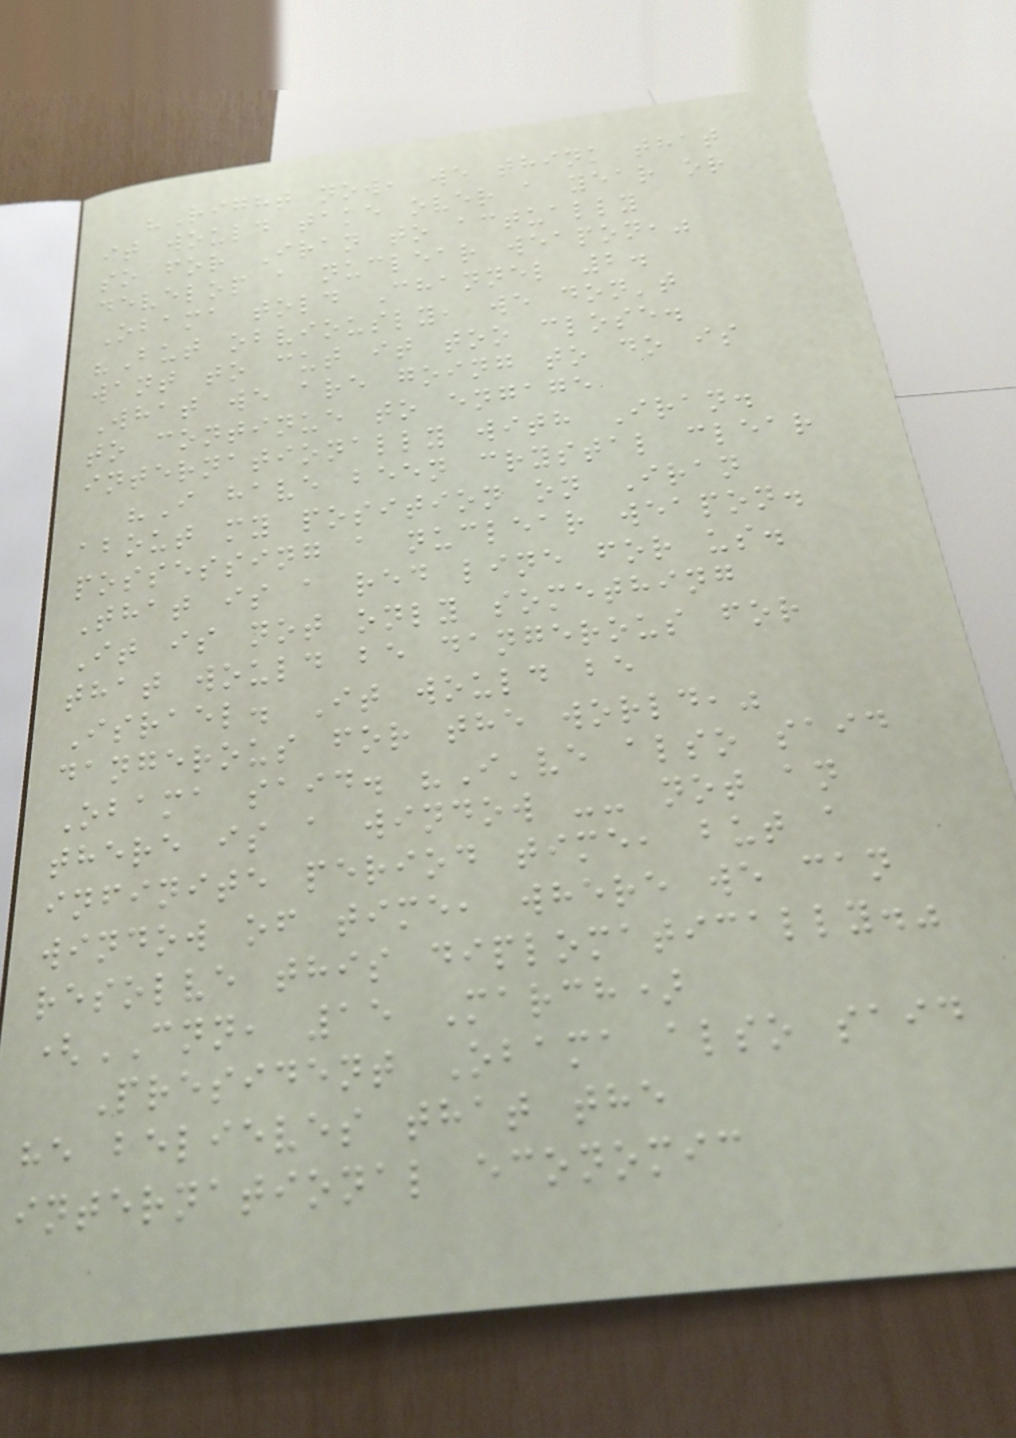"Right now, we think that
it would take over a year or
so for Iran to actually
develop a nuclear weapon,"
Obama told Channel 2.
"But obviously, we don't
want to cut it too close.
What we are going to do is
to continue to engage
internationally with Iran.
"I have been crystal clear
about my position on Iran
possessing a nuclear weapon.
That is a red line for us.
It is not only something
that would be dangerous for
Israel. It would be
dangerous for the world,"
Obama said. "I've also said
there is a window -- not an
infinite period time, but a
window of time, where we can
resolve this diplomatically."
(CNN, 15 March)
President Obama also said
he believes that the
international economic
